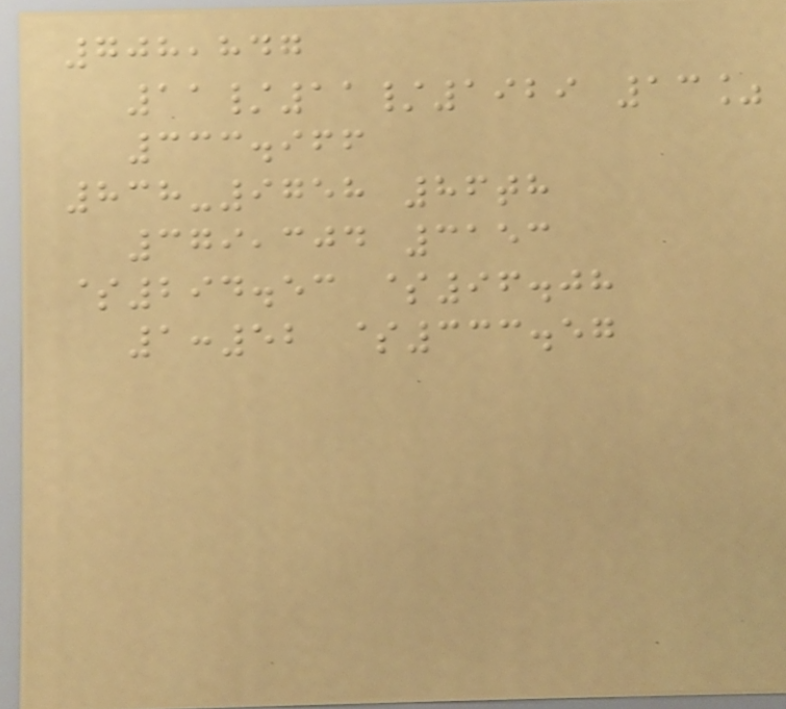708,847
11/11/1929 13%
333.966
838-9758 86th
379,304 3153
$294.53 $96.08
1:52 $333.57
